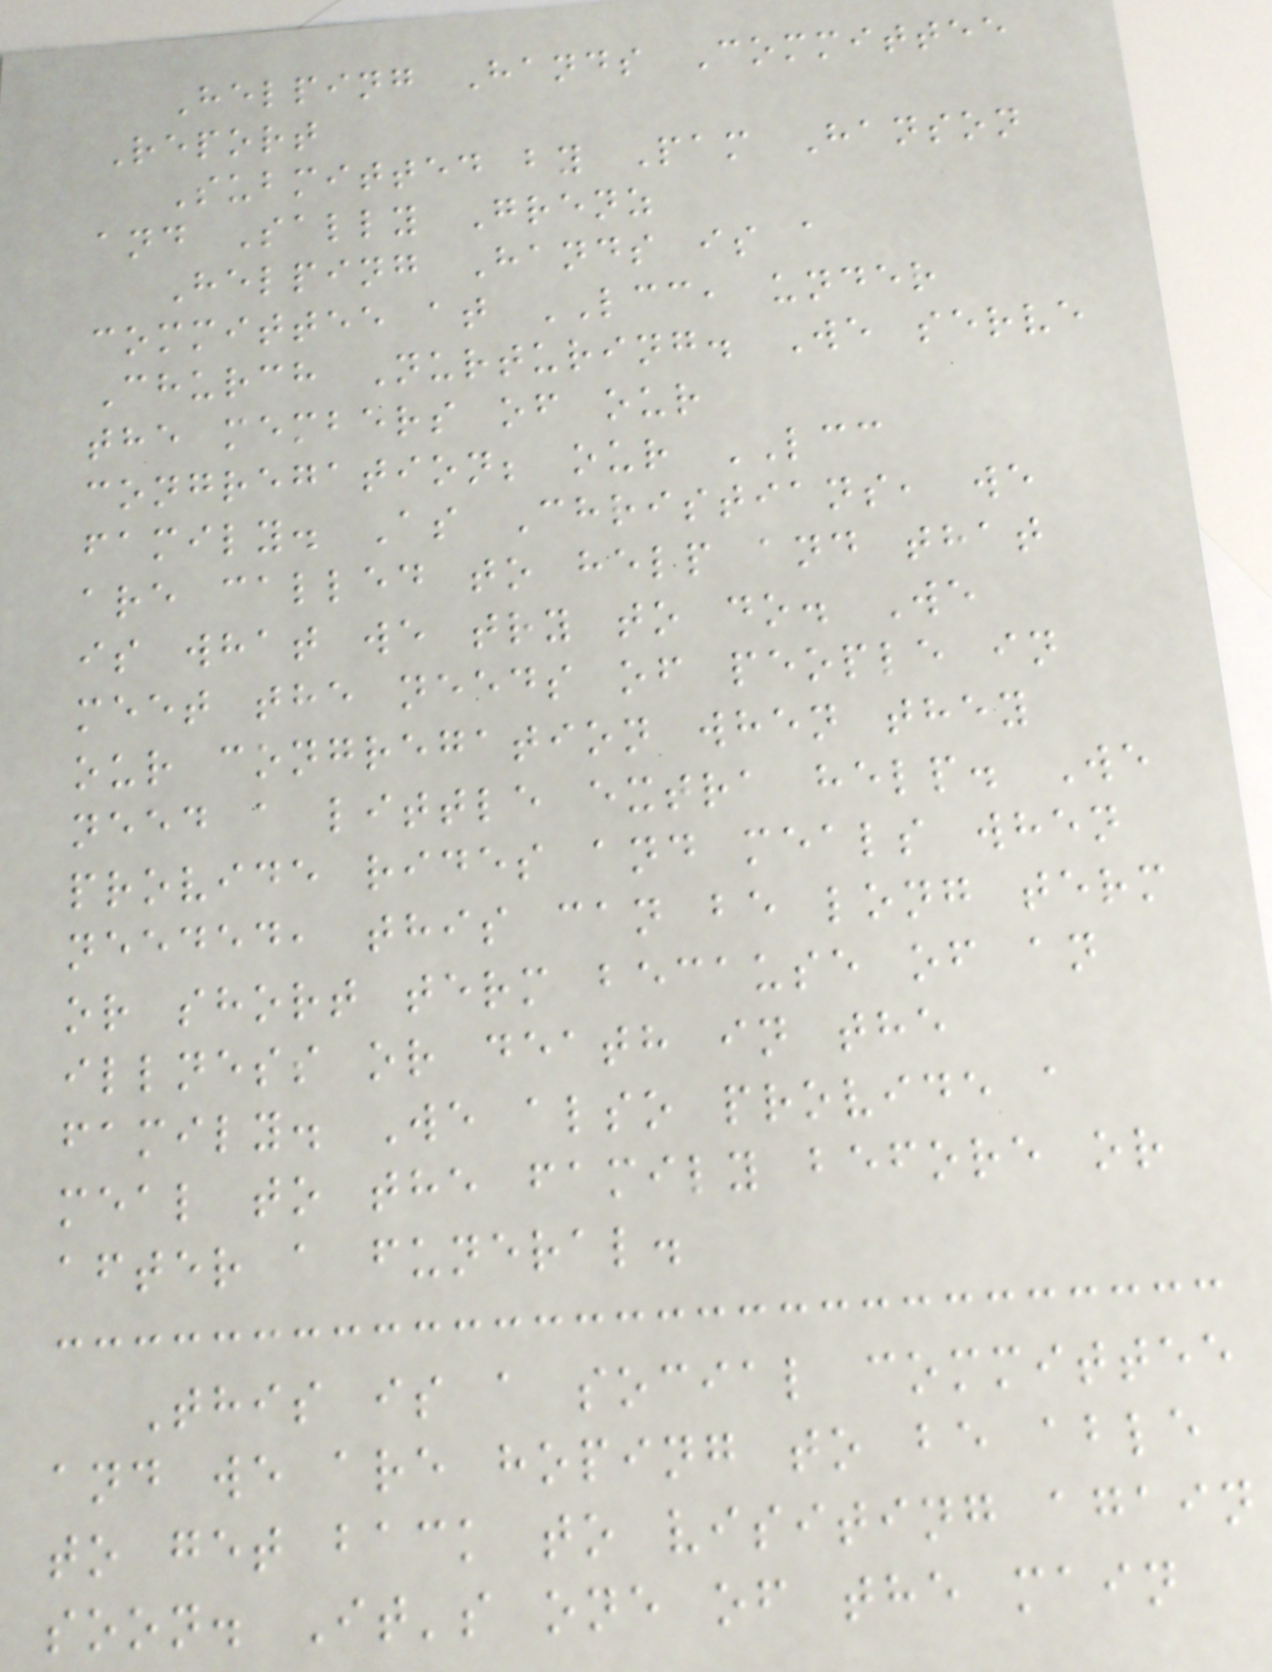Helping Hands Committee
Report
Submitted by Pam Hanson
and Sally Grenz
Helping Hands is a
committee at LCC, under
Church Nurturing. We serve
the members of our
congregation; our LCC
family. As Christians, we
are called to help and that
is what we try to do. We
meet the needs of people in
our congregation when they
need a little extra help. We
provide rides and meals when
needed, this can be long term
or short term because of an
illness or death in the
family. We also provide a
meal to the family before or
after a funeral.
This is a social committee
and we are hoping to be able
to get back to visiting again
soon. It's one of the main
